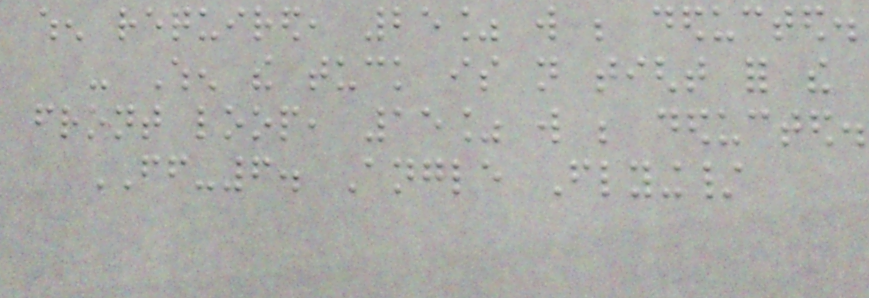when required, 25% will be deducted.
- When the tuck is not tight for the
front loop, 15% will be deducted.
FF-6. Angle Flying/
